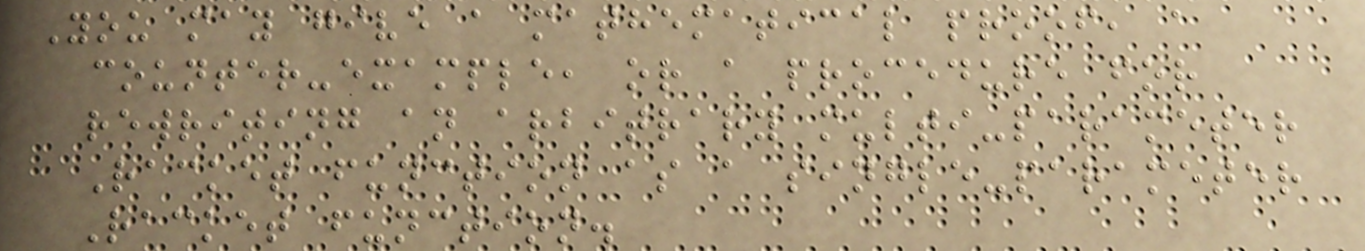You may give a mathematical proof, a
counter-example, or a procedure for
rewriting an arbitrary multi-parameter
Racket function as a single-parameter
Racket function.
